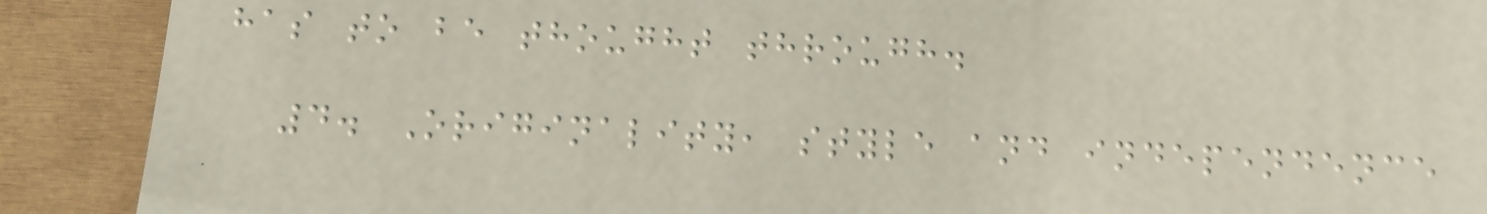has to be thought through.
4. Originality, style and independence
